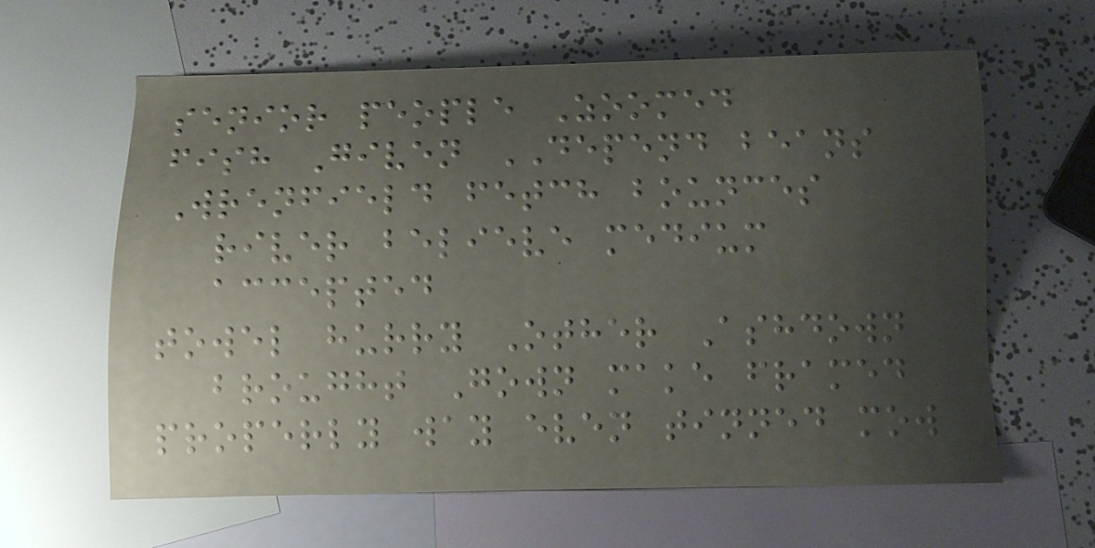senior people Zoomed
fish Given DEPEND beans
Wrenfield fetch bounces
river believe medium
accepted
towel hurry Other Ashdown
brought Gown make framed
properly way even tinned mow
